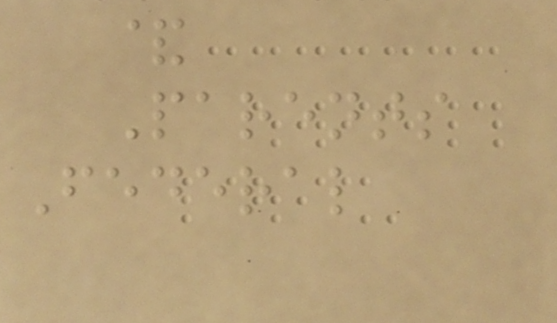&
Parents
Federal
